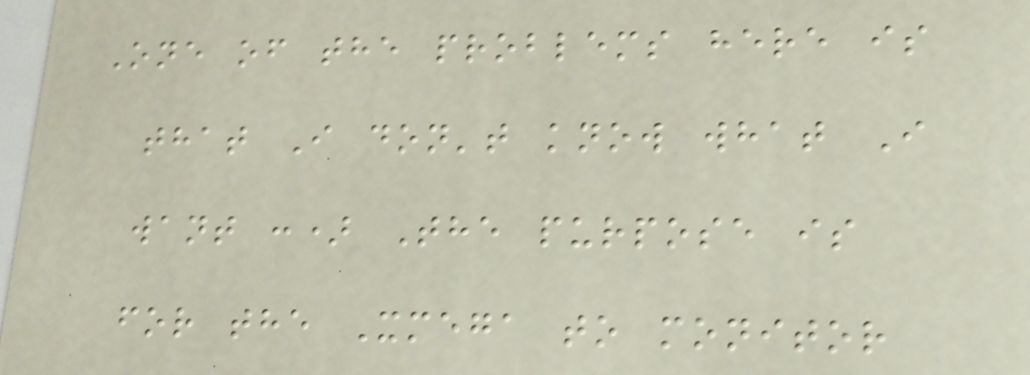One of the problems here is
that I don't know what I
want :) The purpose is
for the Xmega to monitor
